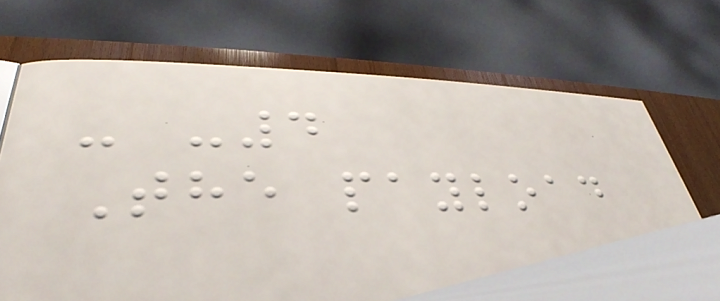- -4
The payload
